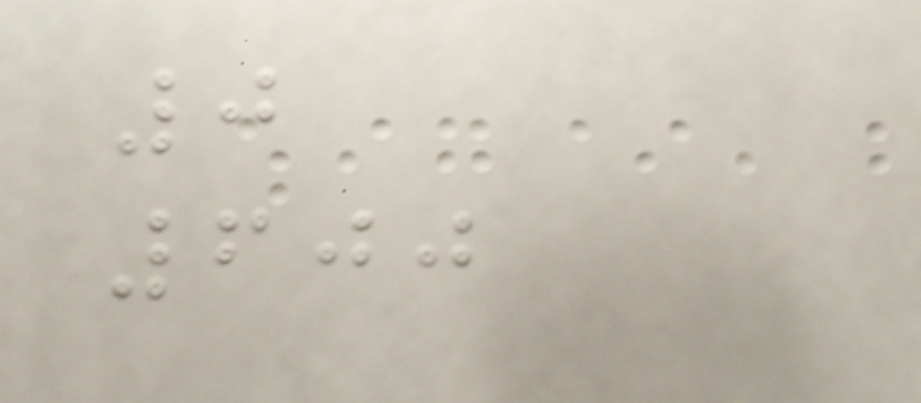0
600
